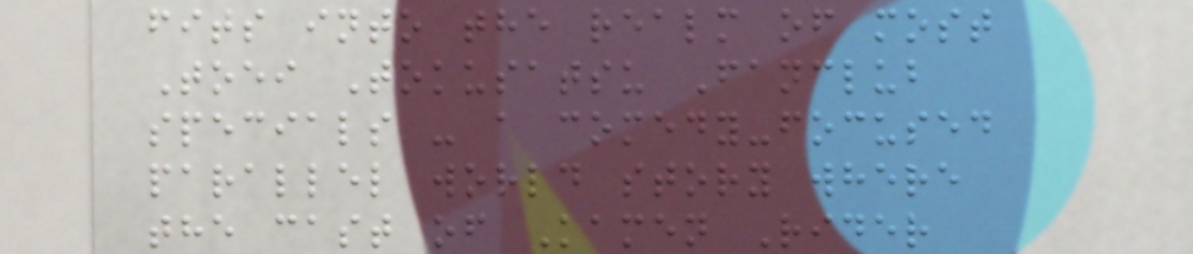fits into the realm of most
Toei Tokusatsu Fanclub
specials - a comedy-focused
parallel world story where
the cast of Kamen Rider
